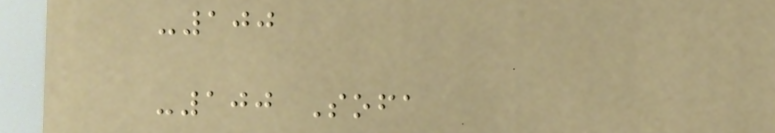-100
-100 Sofa
